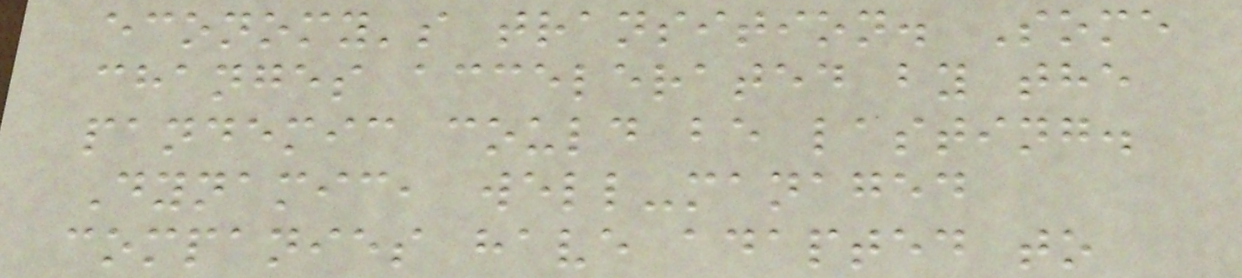economy's transition. Some
changes accelerated by the
pandemic could be lasting.
Dynamic, well-managed
companies have adapted to
